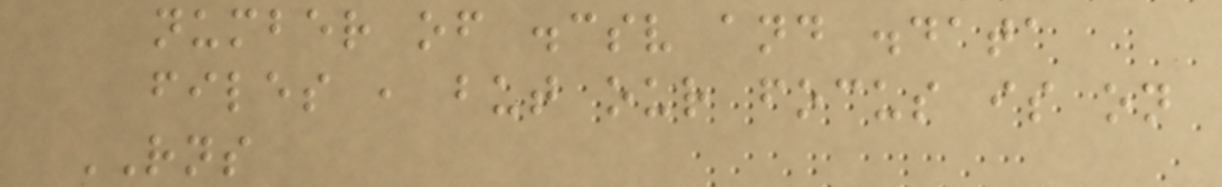number of .csv and .data
files , but our focus is on
RNS
